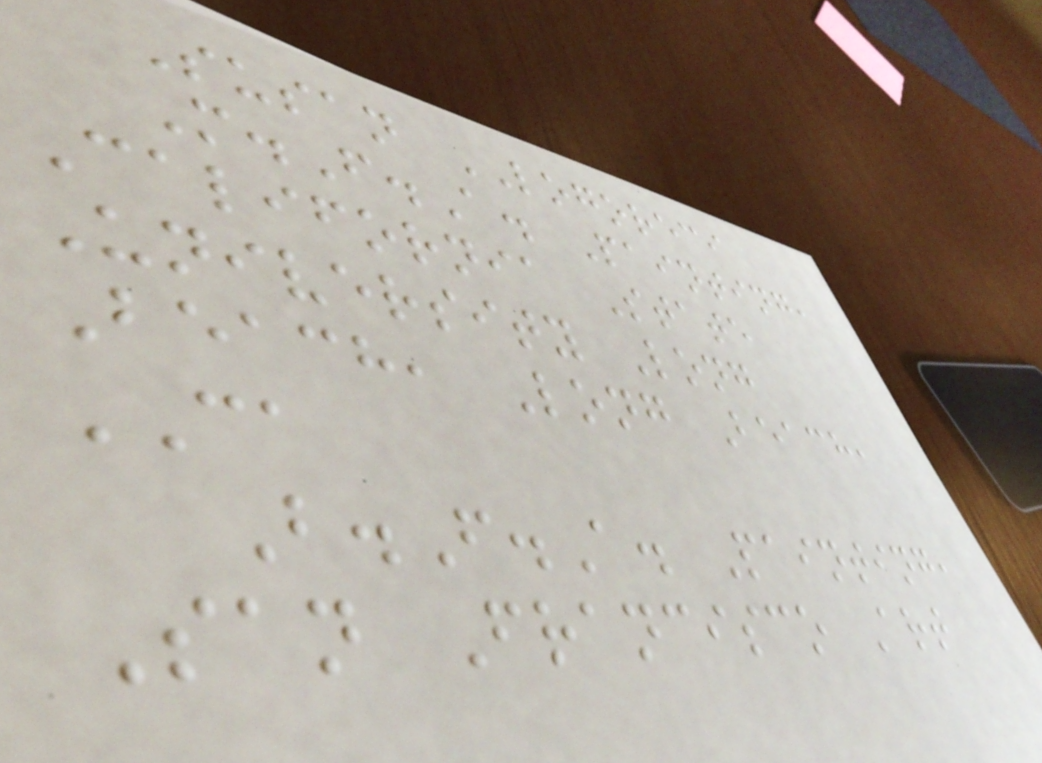Susan LOGORECI
M.F.A. Painting,
California State
University Long
Beach, Long Beach,
CA
B.F.A. Painting,
San Francisco Art
